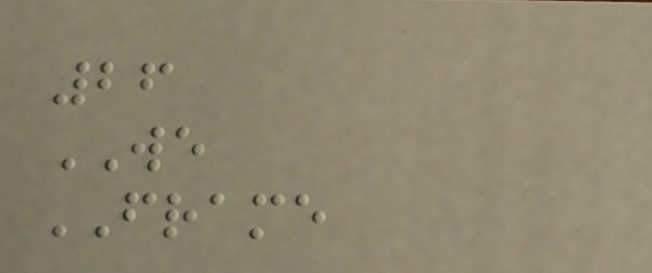26
WE
FRAME
